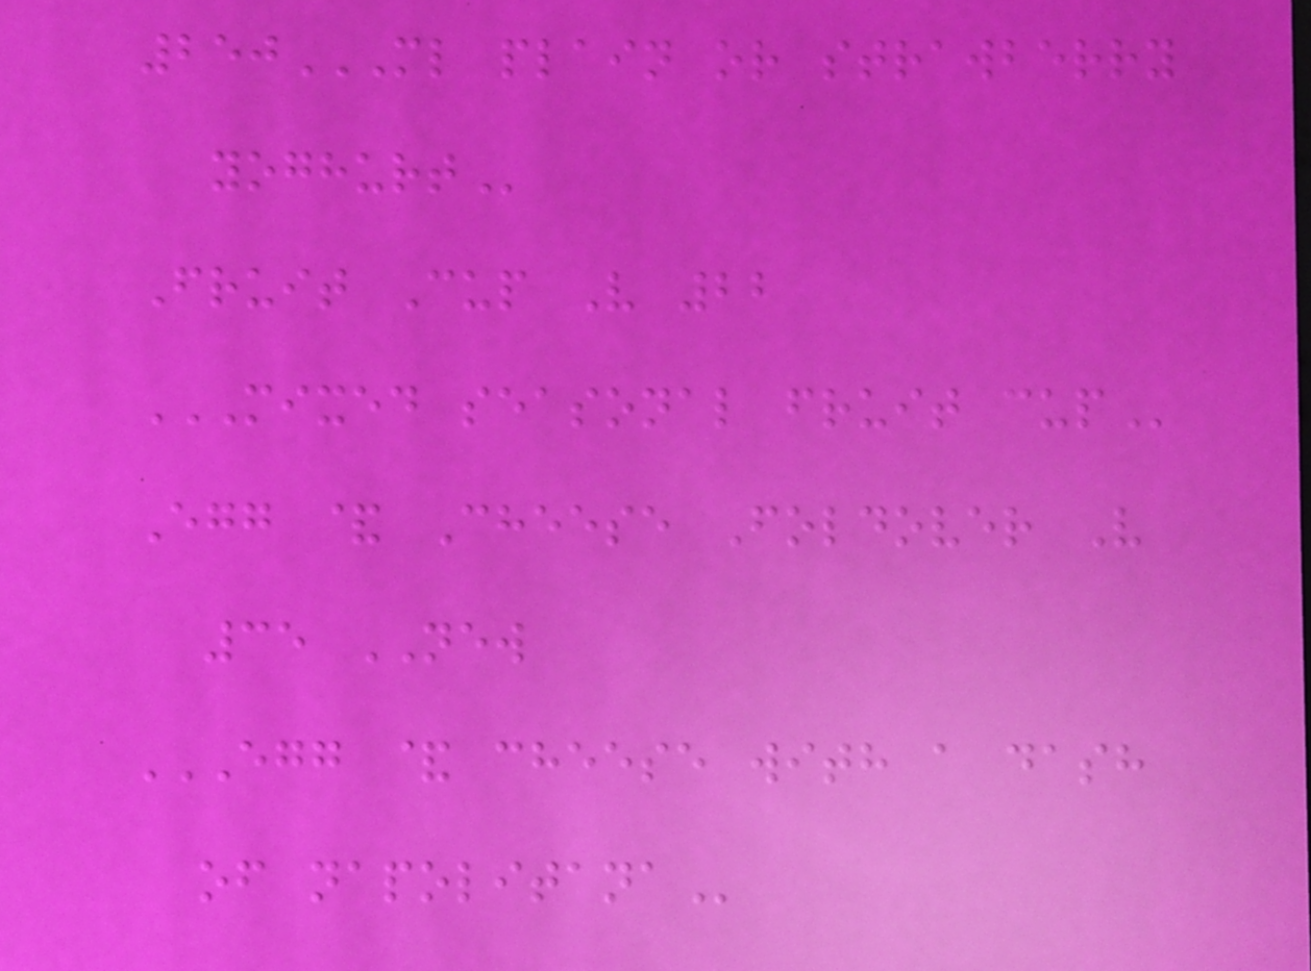250ML PLAIN OR STRAWBERRY
YOGHURT
Fruit Cup V 22
MIXED SEASONAL FRUIT CUP
Egg & Cheese Foldover V
35 NEW
EGG & CHEESE WITH A DASH
OF NAPOLITANA
